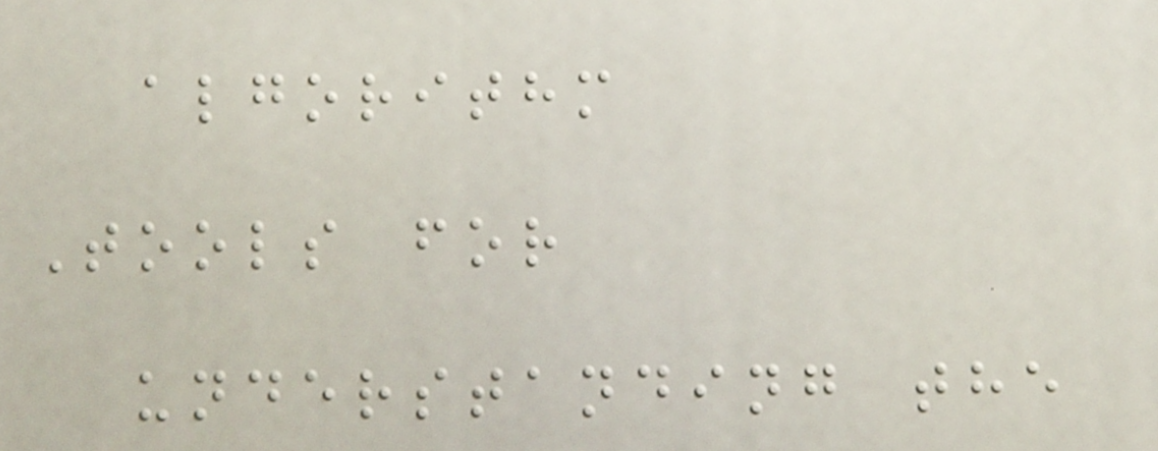algorithm
Tools for
understanding the
